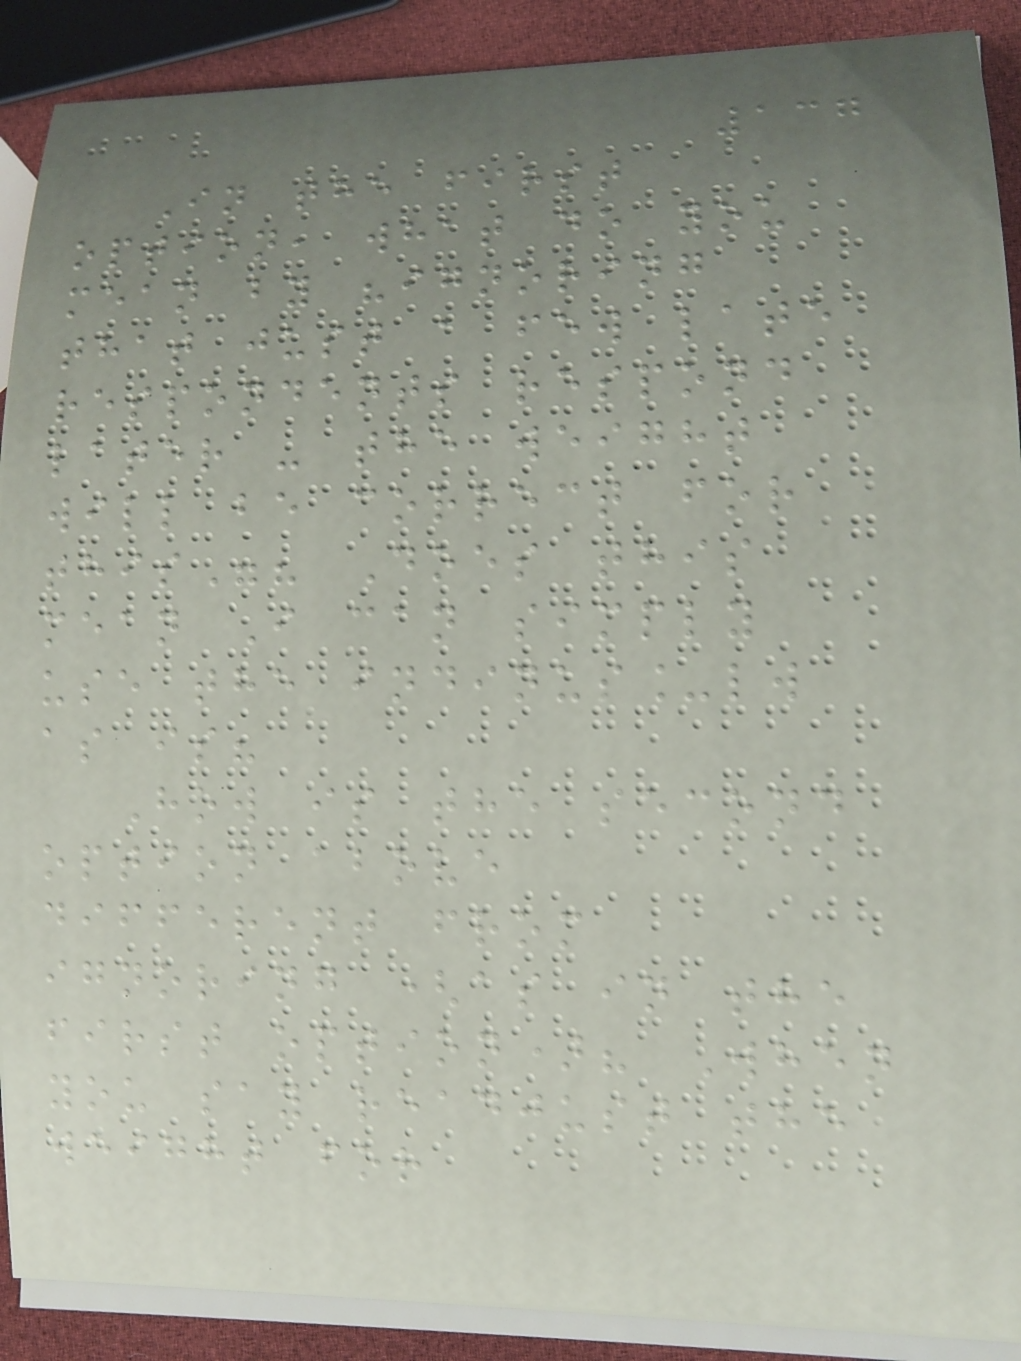137
In the first
option, what do you
mean by "ignoring
that just a few late
respondents respond
later - the weight
will be correct for
this"? Does this
mean I can simply
use the indinus_lw
as is?
How is the second
option above
different from
ignoring (as in the
first option)? When
you say readjust the
weight for
